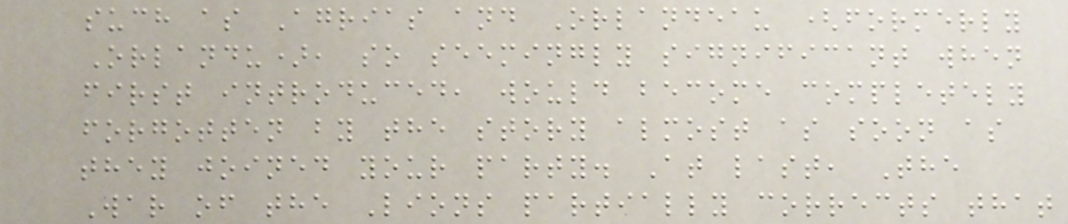such as Agrias and Orlandeau (formerly
Orlandu), so seemingly significant when
first introduced, would become completely
forgotten by the story almost as soon as
they joined your party. At last, The
War of the Lions partially corrects that
